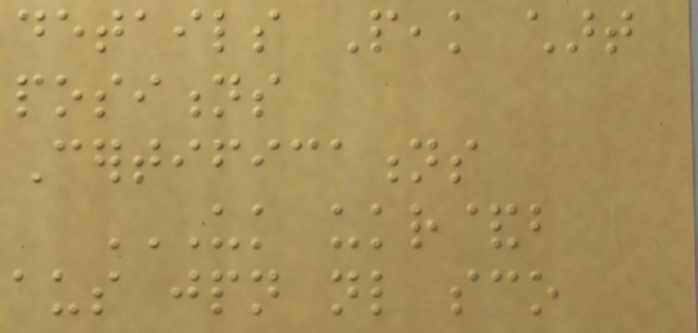details Peak chart
positions
Certifications
UK UKR&B
AUS JPN NL SCO
